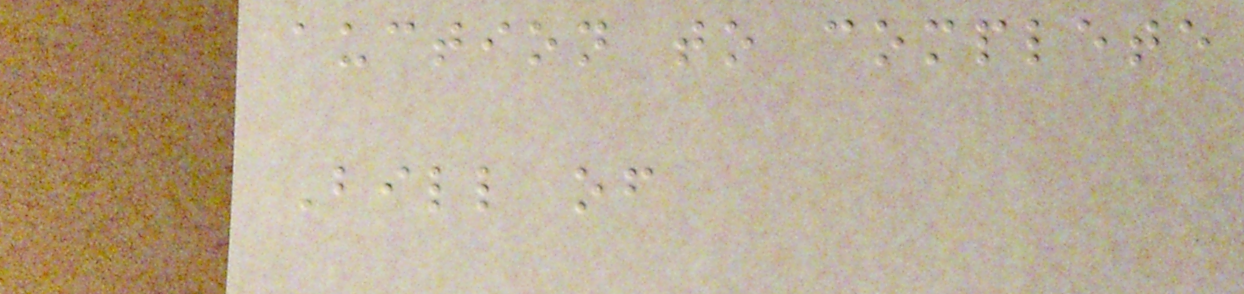auction to complete
Bill of
